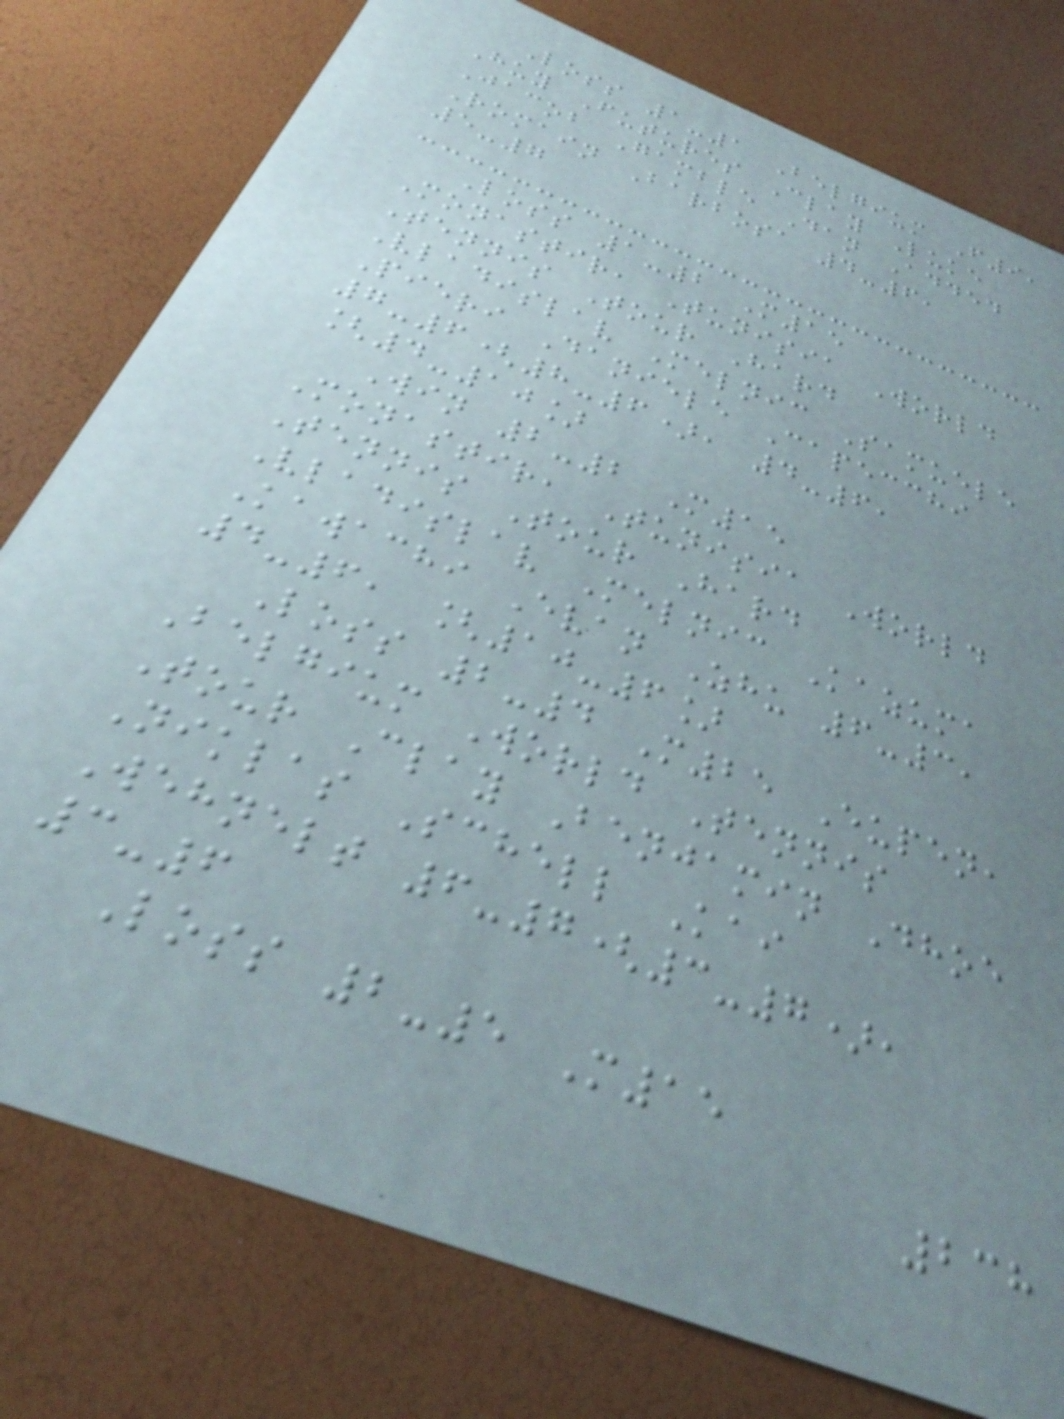Loss 1-1 Belgium F9,
Huy Futures Clay Luke
Jacob Gamble Dan Added
Romain Barbosa 4-6,
5-7
Loss 1-2 M15
Monastir, Tunisia World
Tennis Tour Hard
Vladislav Melnic Samuele
Pieri Daniele Capecchi
7-6(8-6), 4-6,
[4-10]
Win 2-2 M15
Monastir, Tunisia World
Tennis Tour Hard
Vladislav Melnic Kazuma
Kawachi Evan Zhu 6-3,
4-6, [10-6]
Loss 2-4 M25 Eupen,
Belgium World Tennis
Tour Clay Benjamin Dhoe
Niklas Schell Kai
Wehnelt 6-7(3-7),
3-6
Loss 2-5 M15
238
